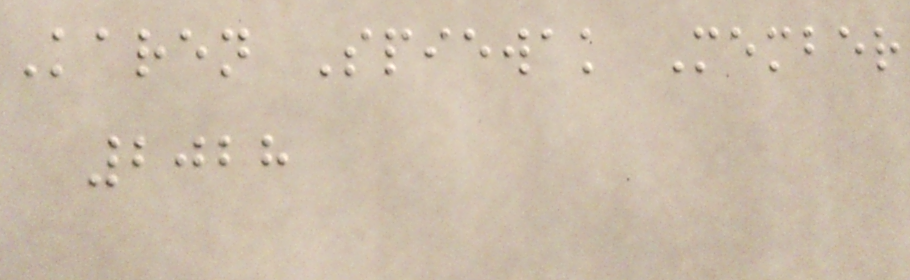Karen Spiewak Member
2028
